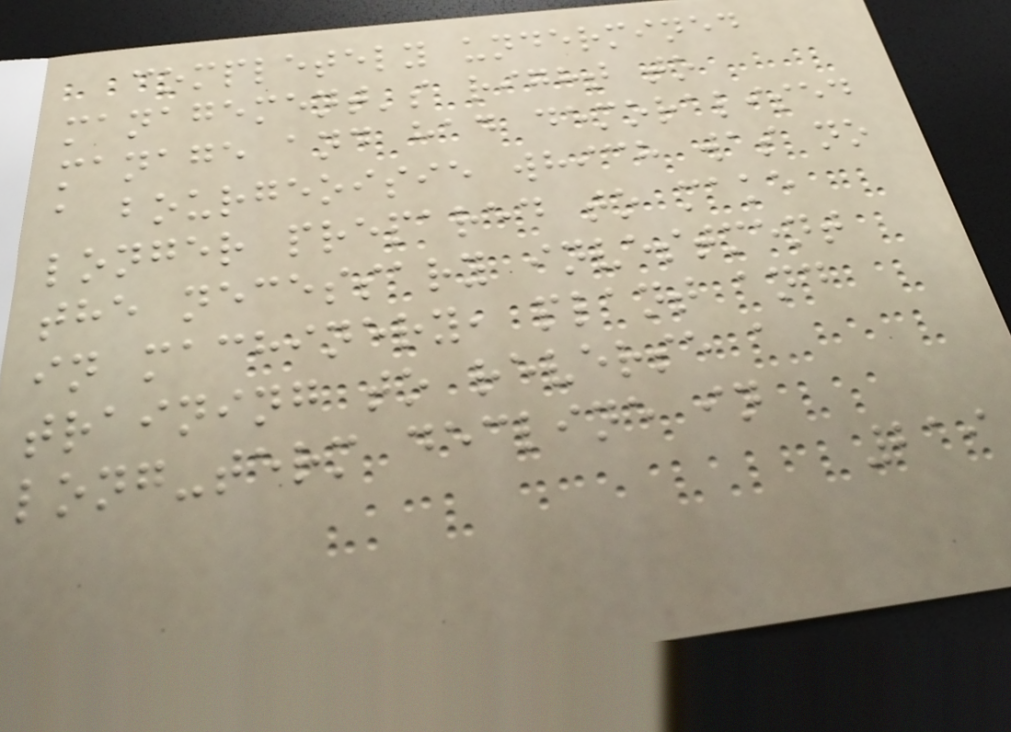completely undermined
management's right to
manage and had demoralised
a bourgeoisie which was no
longer prepared to make
the necessary investment
in machinery, plant and
training to reverse a
long-term decline in
219
